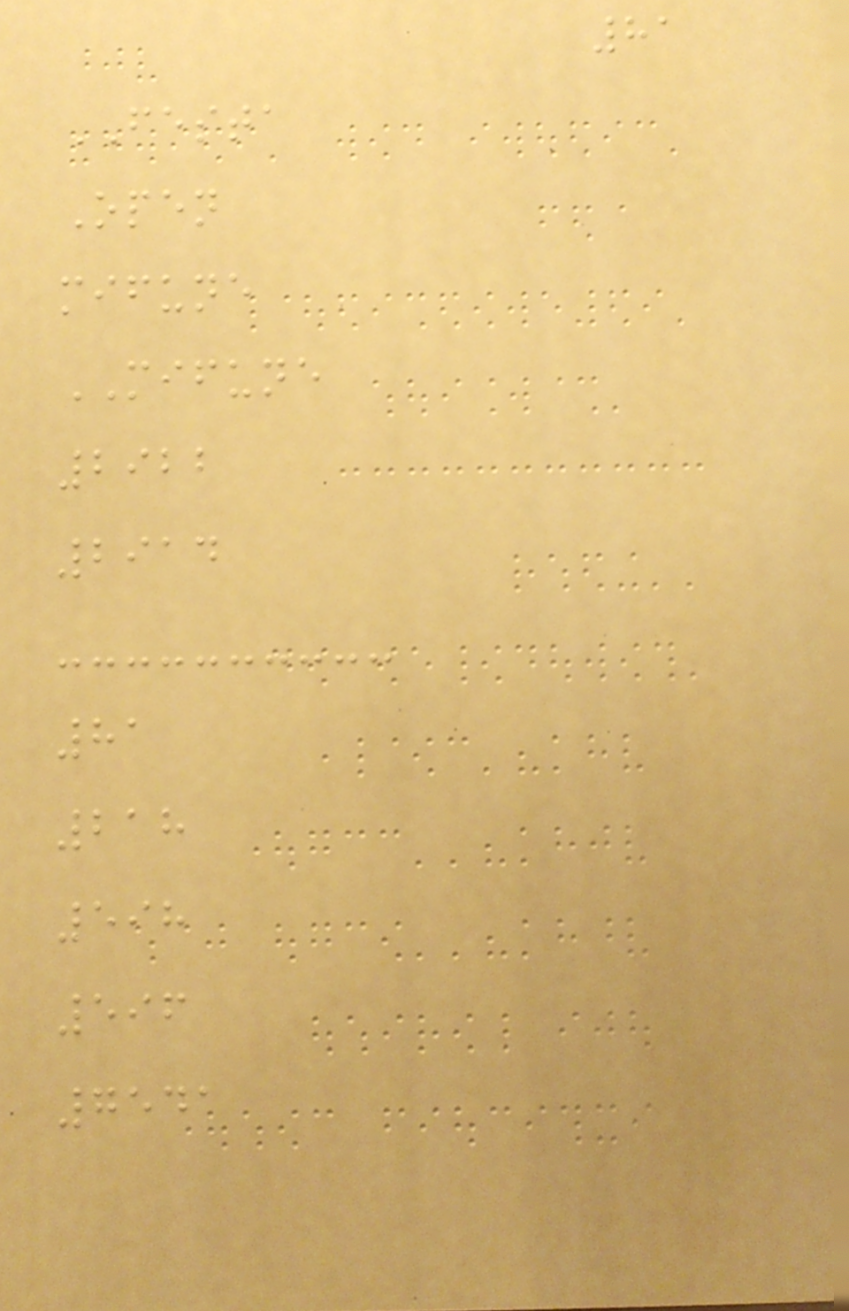81
FESTA
Open
mifune
MIFUNE
2922
2914
81
218
598
596
7541
